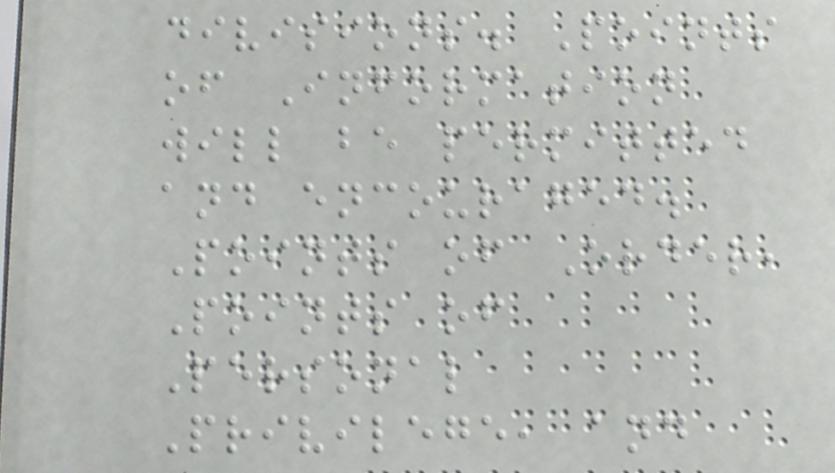divisions. Points
of Information
will be permitted
and encouraged.
Points of Order,
Points of
Personal
Privilege, and
